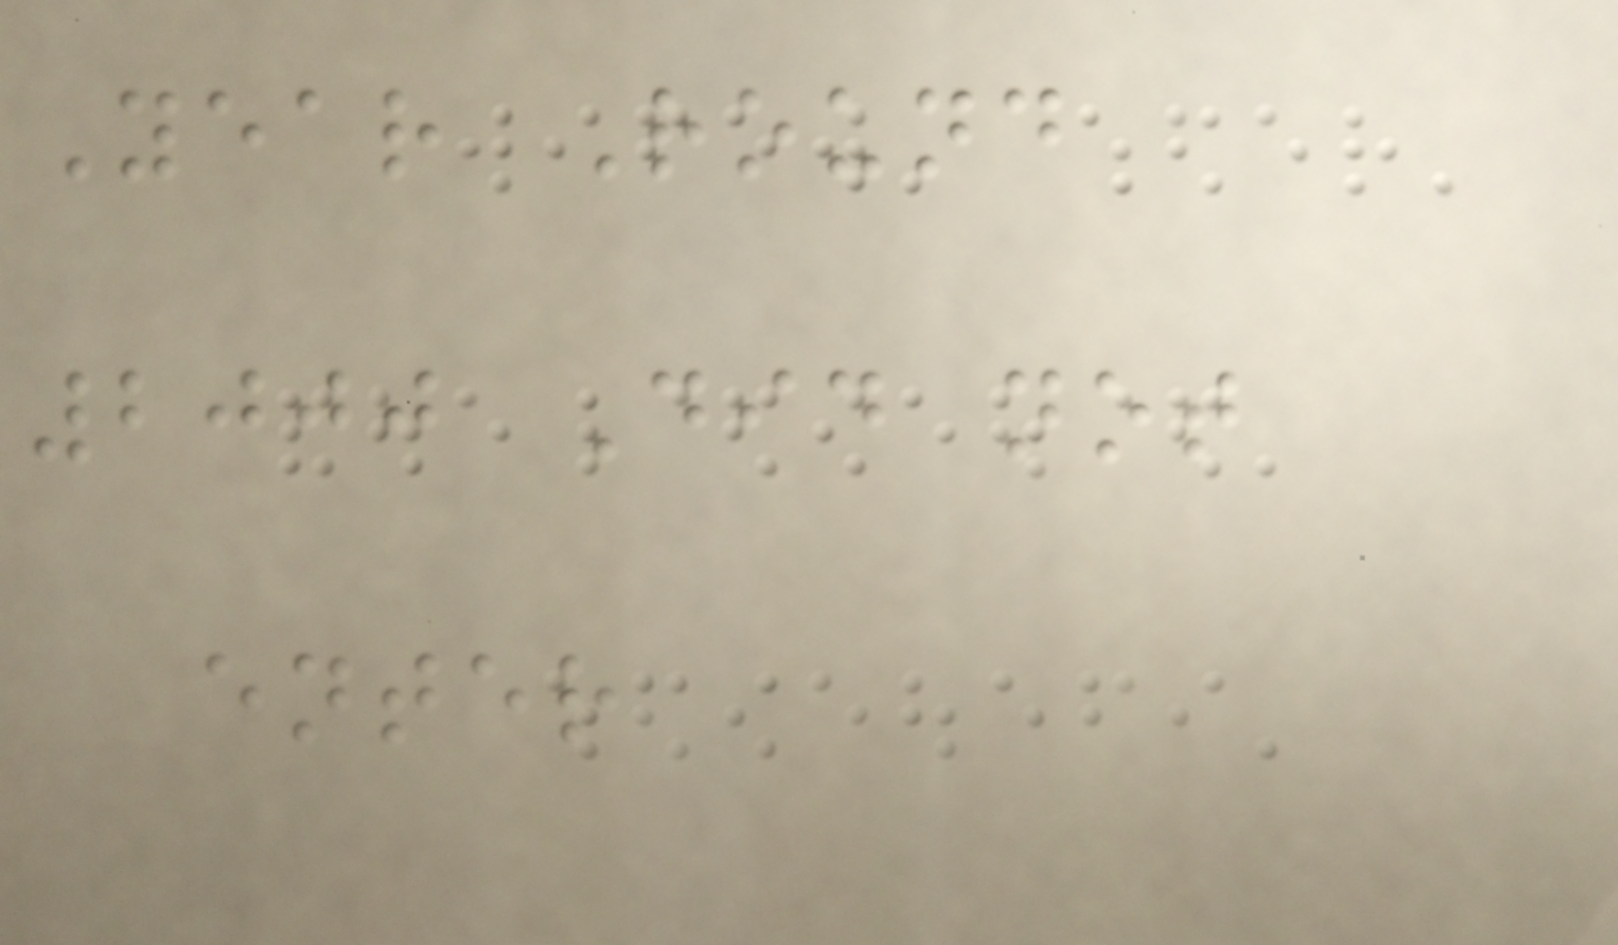Year Round
2000 Did not
enter
